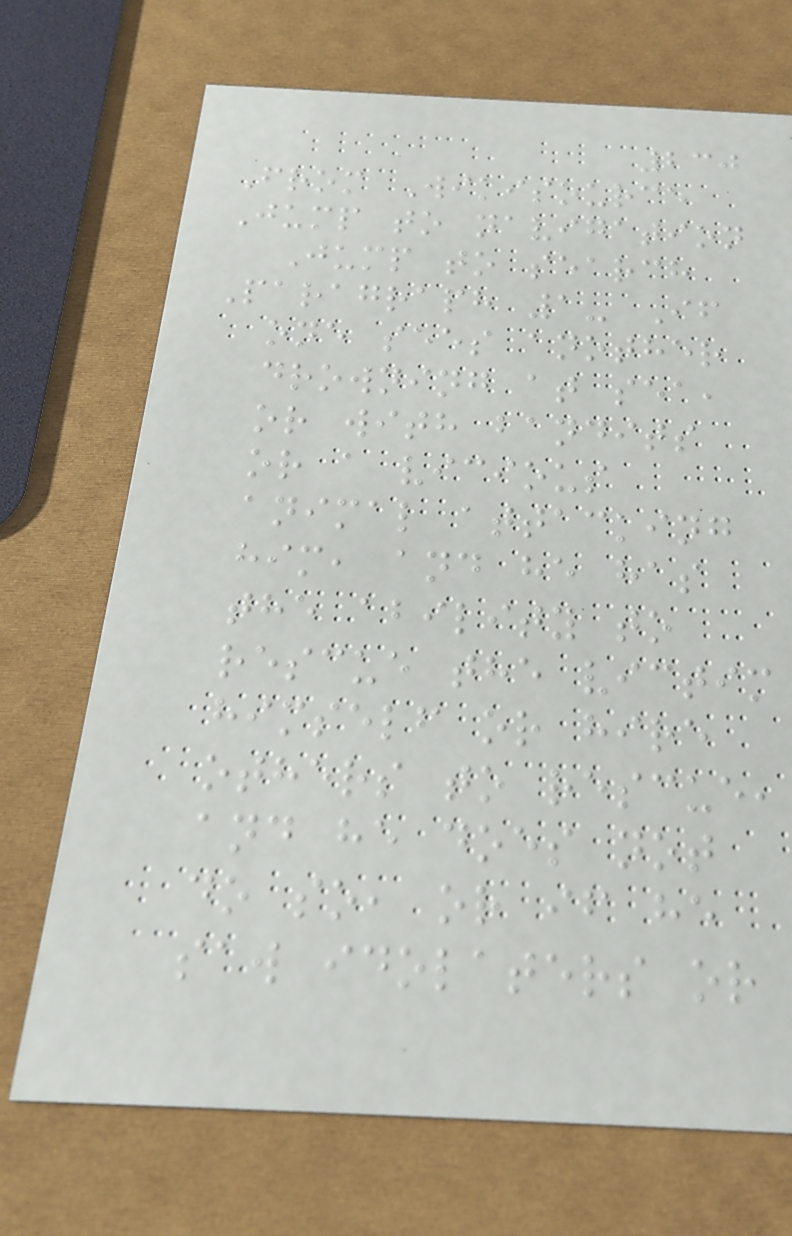230
From Wikisource
Jump to navigation
Jump to search
Paragraph 1- If
one sees another
drowning at sea,
or with bandits
or a vicious
animal attacking
him, and he has
the ability to
rescue the victim
himself or hire
others to rescue,
and he does not
do so, or if he
saw idolaters or
